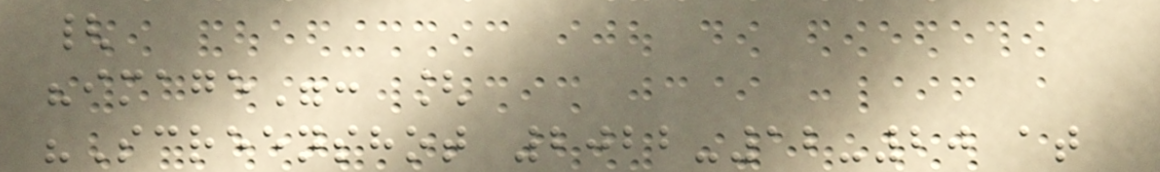{
"image": [
"Screenshot 2022-12-20 at
